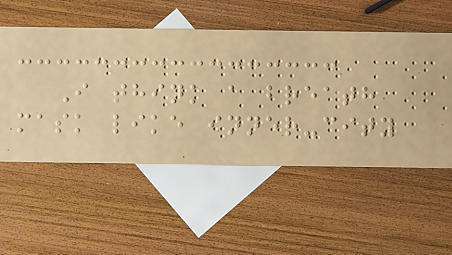I think a breath
mask like inner-city
